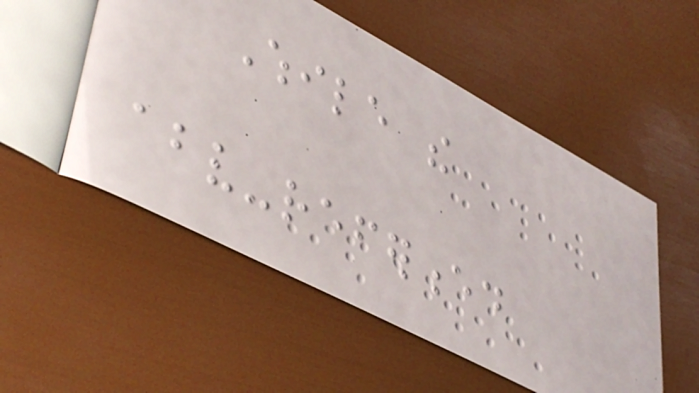While the
above-referenced
